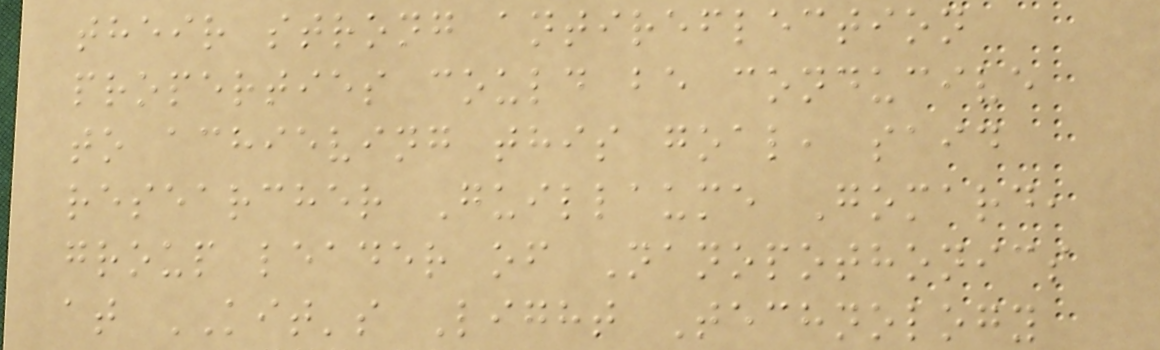their strong antireflection
properties could be conducive
to achieving this goal, said
researcher Guillaume Gomard,
group leader of Nanopothonics
at KIT's Light Technology
